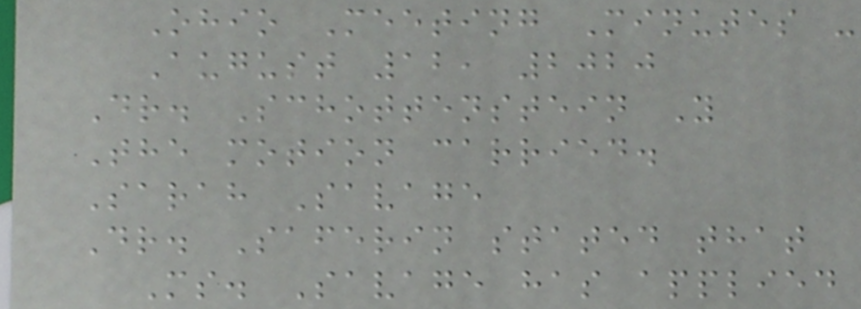Ohio Meeting Minutes -
August 12, 2020
Dr. Schottenstein Y
The motion carried.
Sarah Savage
Dr. Saferin stated that
Ms. Savage has applied
